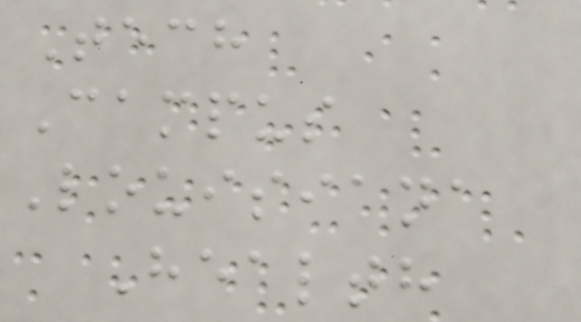Tech
Campus
Louisiana
Health
